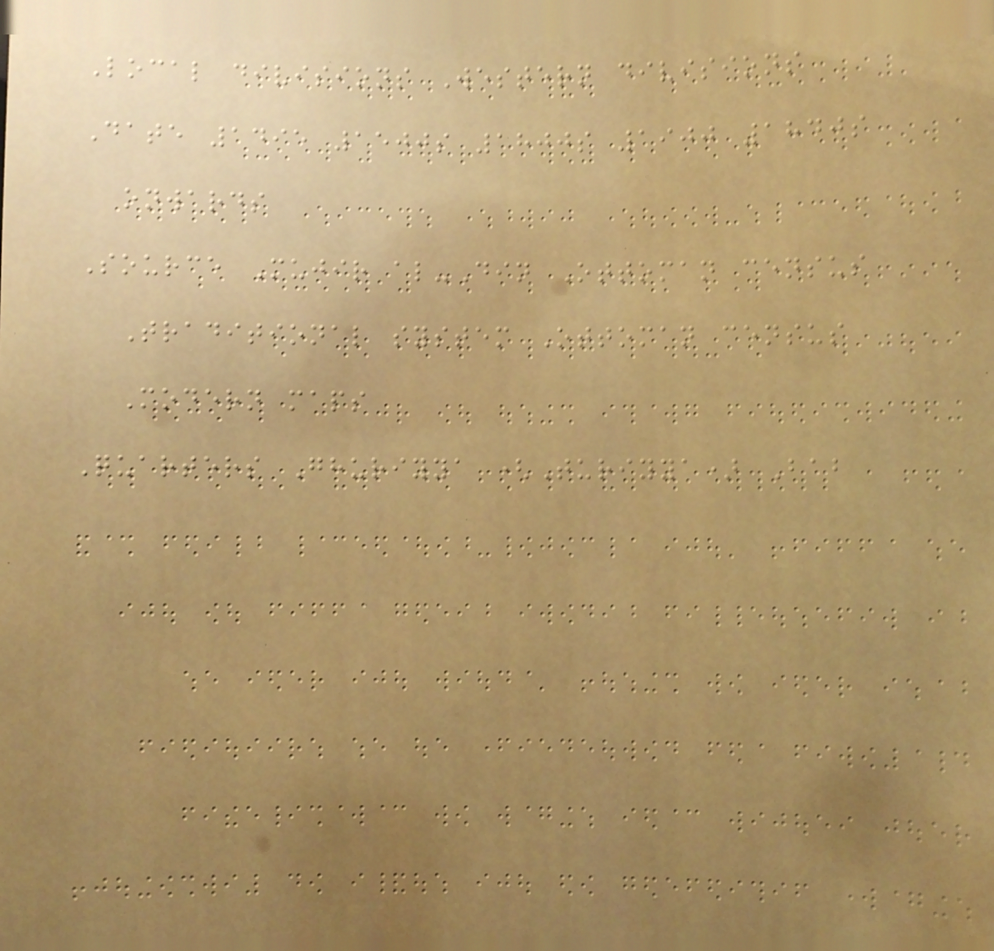Local divisions Western divisions
Date 1495 1500s 1800s 1900 1840s
onwards
Source Mujir al-Din Ottoman census
Traditional system Ottoman census
Modern maps
Quarters Ghuriyya (Turiyya) Bab
